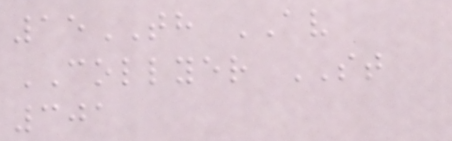15TH AV
COLLYER ST
301
